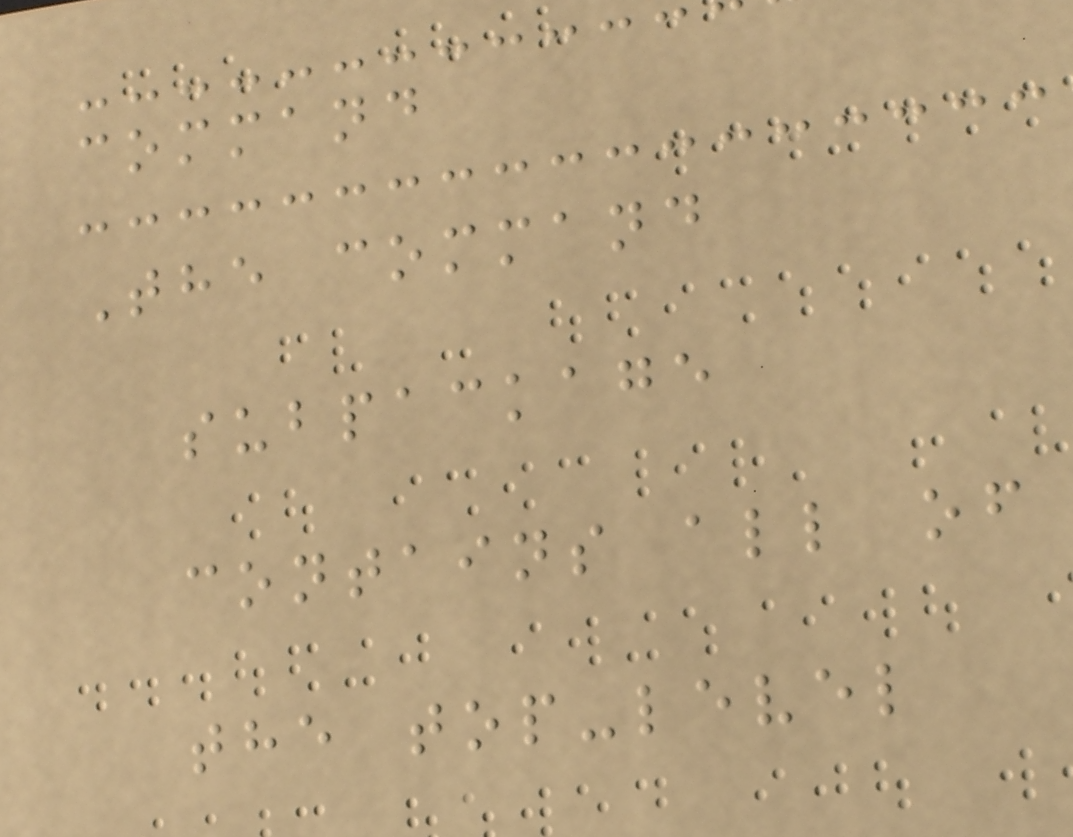command
The command
subpackage
contains all of
the top-level
